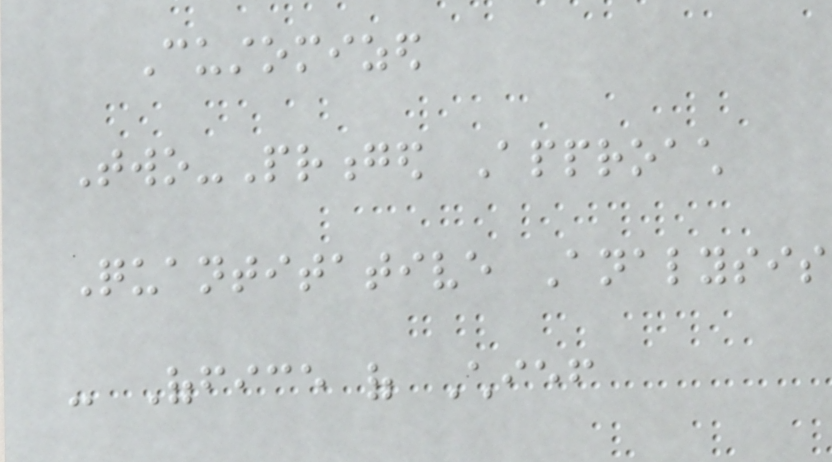Customized
Two-Pronged Approach
Quantitative Analysis
- Office of Chief
